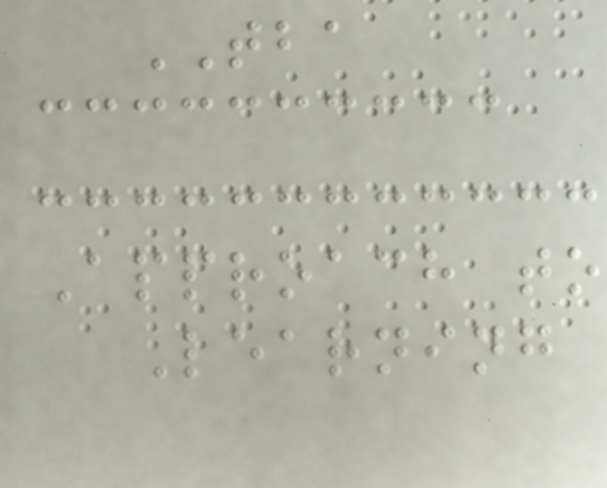TBA
Approach to
Learning
